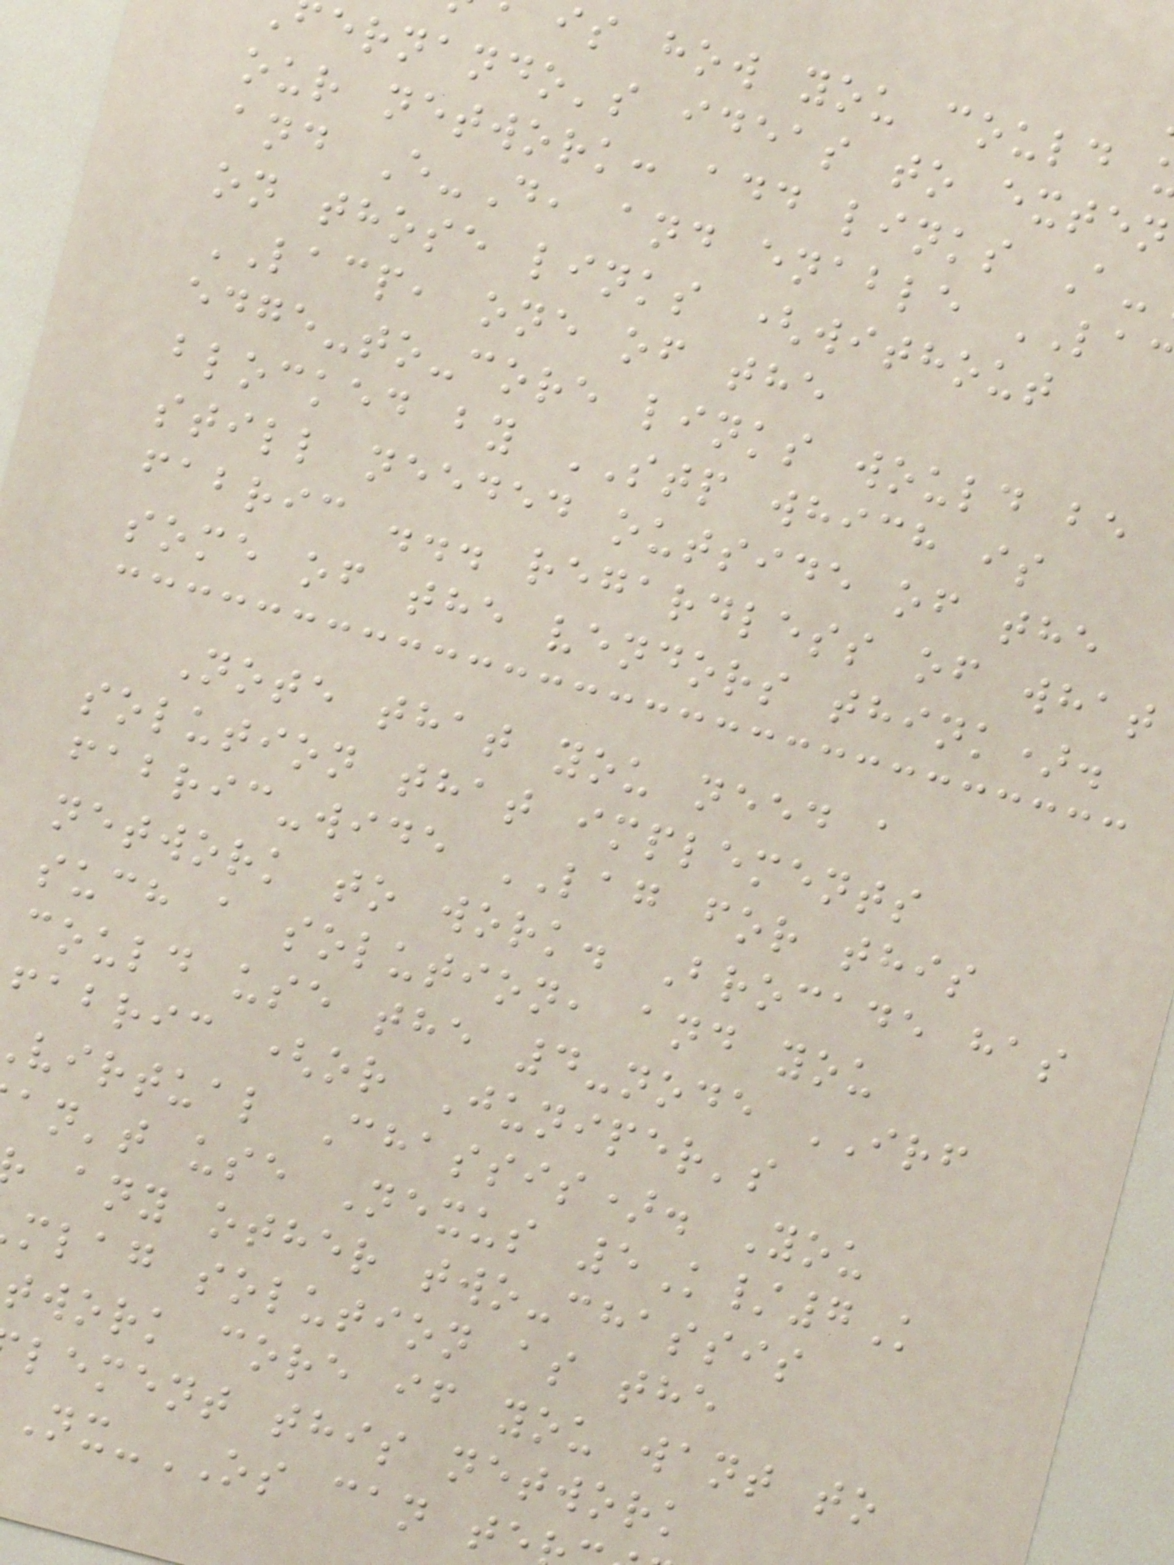is how you could
ernando's ideas to exten
our network: add links A-
and E-D, and enable LA
on those links (without
LACP, one of the
edge-to-core links would be
blocked by STP which is
still needed outside of the
fabric ... regardless of what
some of the vendors think).
Note that you need a
solution that implements
fabric-wide LAG for this
network to work. Brocade has
such a solution, and you
could use the 4-node IRF
fabric (or Juniper's
virtual Chassis). You
an't use Nexus 5K/7K
any other two-chassis
mlag solution as the
twork core if you want to
lement this network
-OS can te
